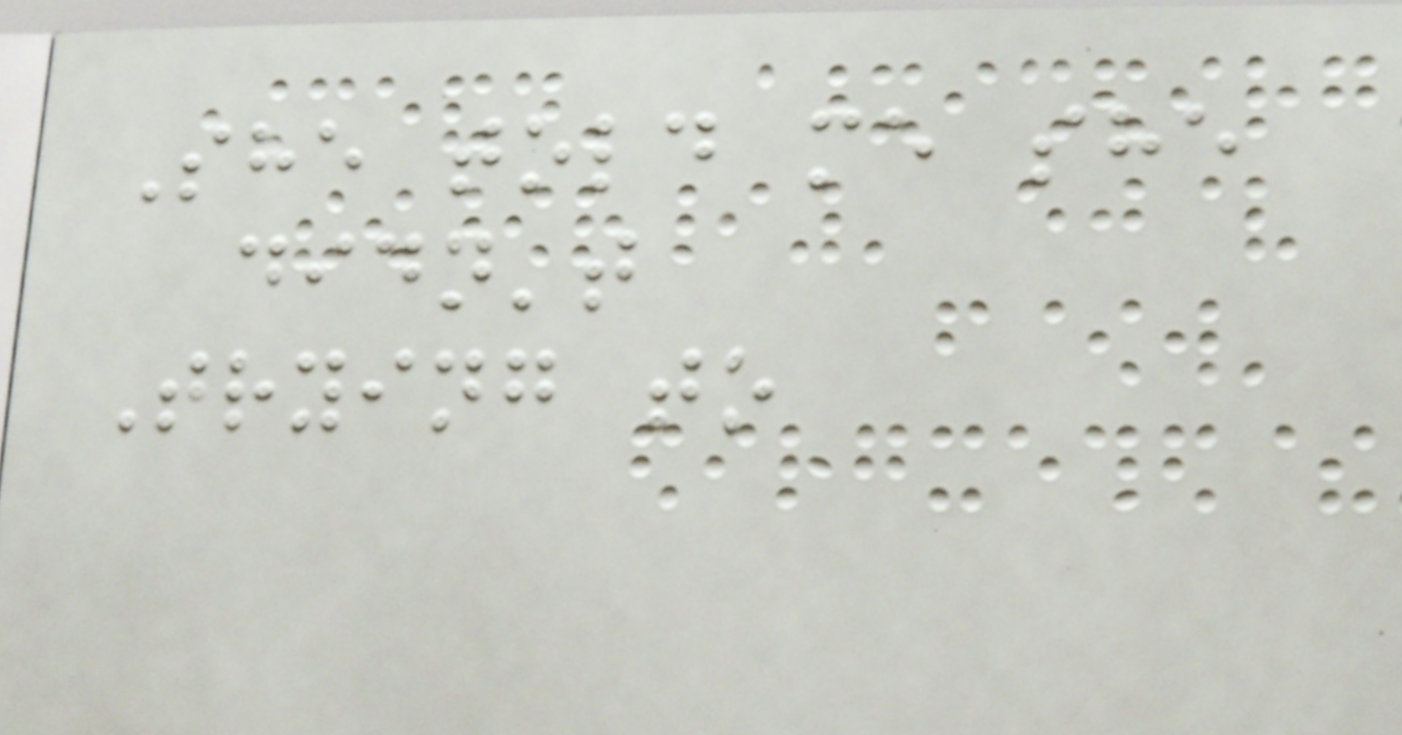She told me she
didn't
Trying to
